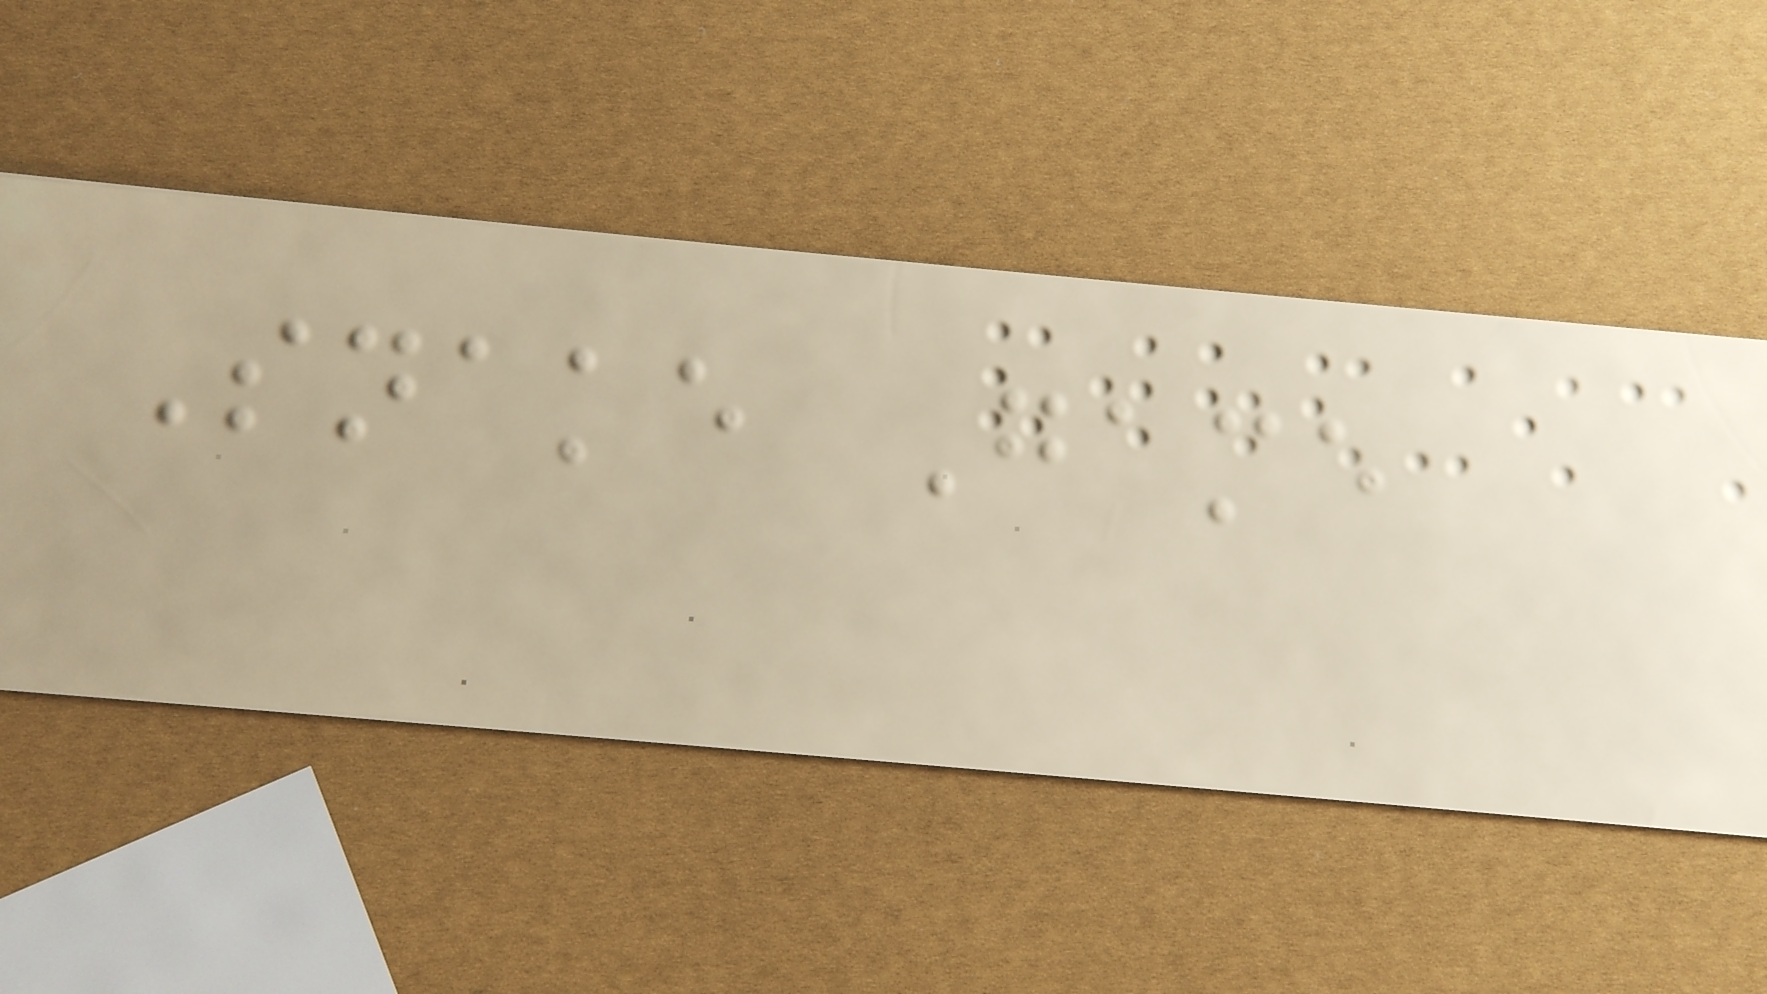Snake Game
